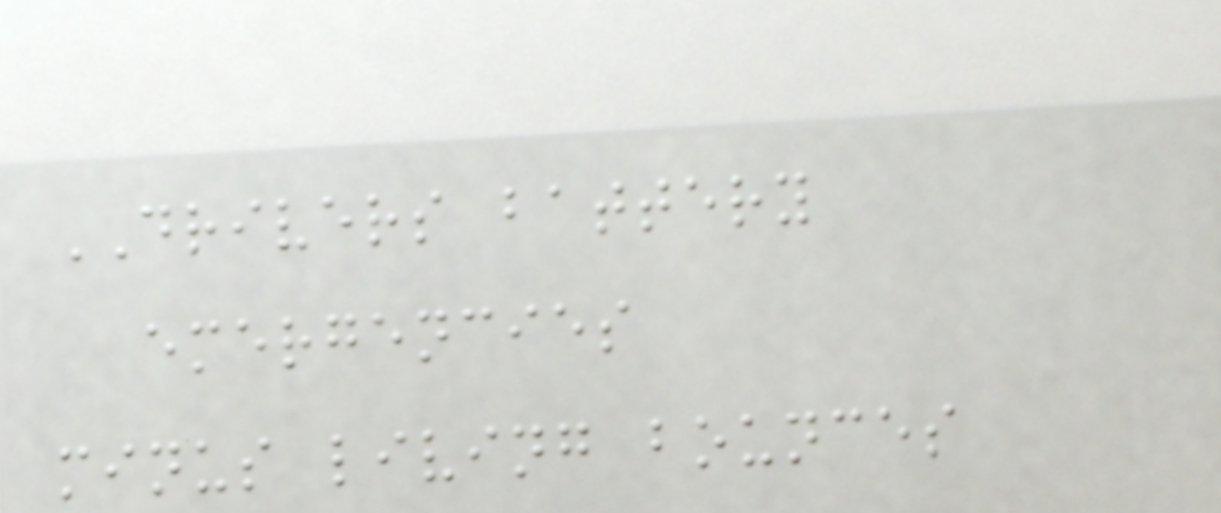DRIVERS battery
emergencies
minus living bounces
